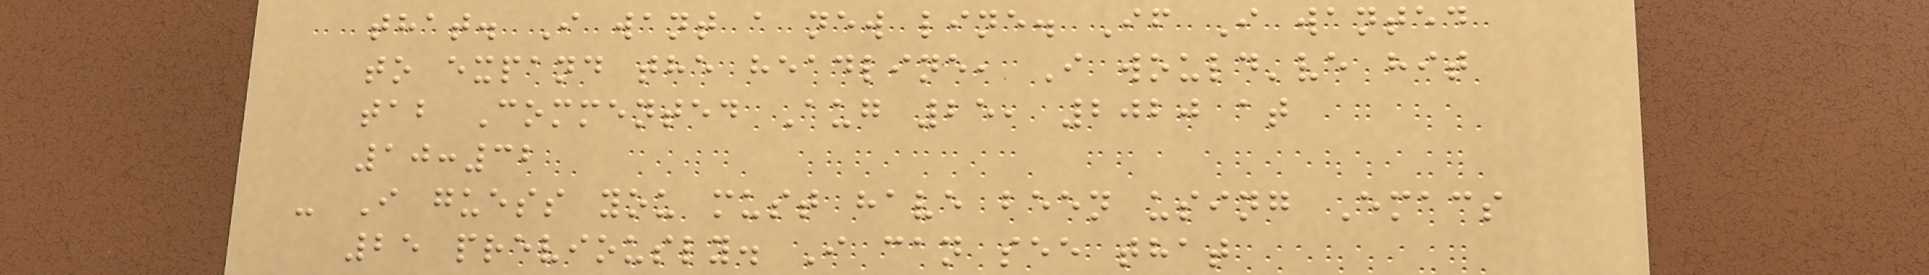that. I want a new line. If I wanted
to expand the headline, I would've hit
tab Commented Aug 25, 2020 at
10:32
- I guess you must have been using Emacs
25 previously. I can see that
